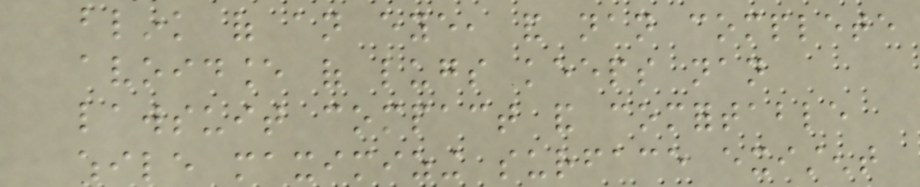blink of an eye, and nan complete
avoidance of lugs keeps nan
lawsuit compact and comfortable
while maximizing surface existent
